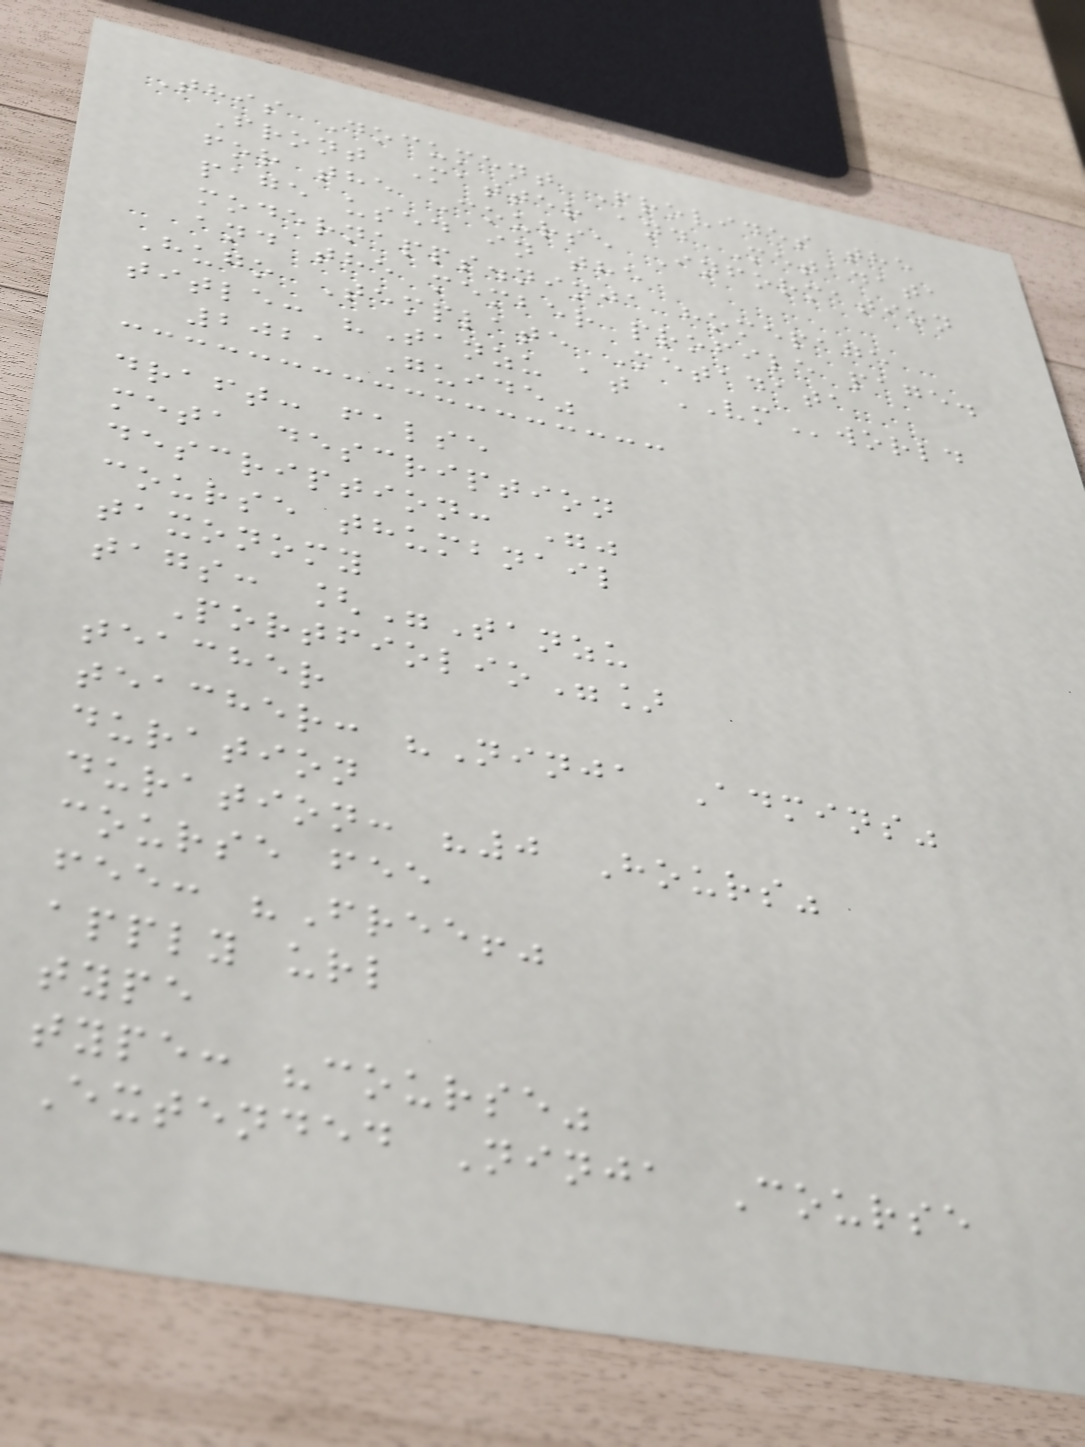This Document Provides the
Front Matter and Metadata
for the Course Information
page used in the
modernapps.ninja homepage
and the member profile page.
Hugo Template Metadata
title: "Tanzu at VMworld
2021 Guide"
draft: false
meta description
description: ""
course thumbnail
taxonomy
tags: ["Tanzu
Portfiolio"]
teacher
teacher: "Ninja Admins"
duration
duration: "0 Hours"
course fee
fee: "Free!"
apply url
type
type: "course"
Extended Ninja Course
